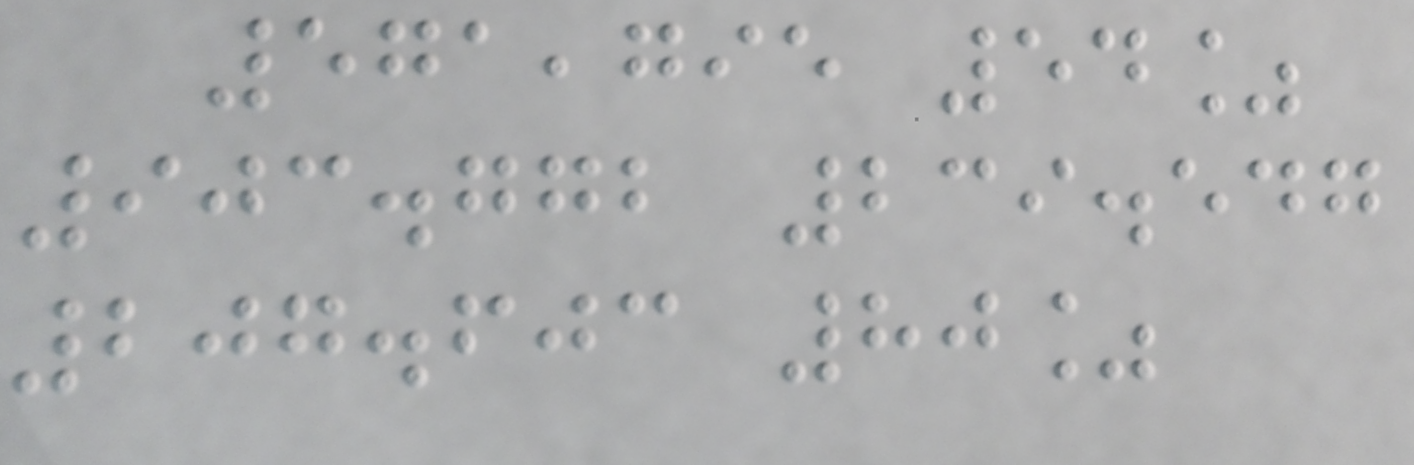571,795 54%
903.772 239.547
207.603 80%
